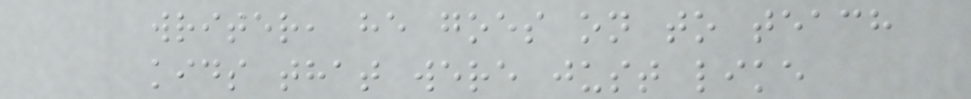writer, he goes on to teach
kids that were just like
